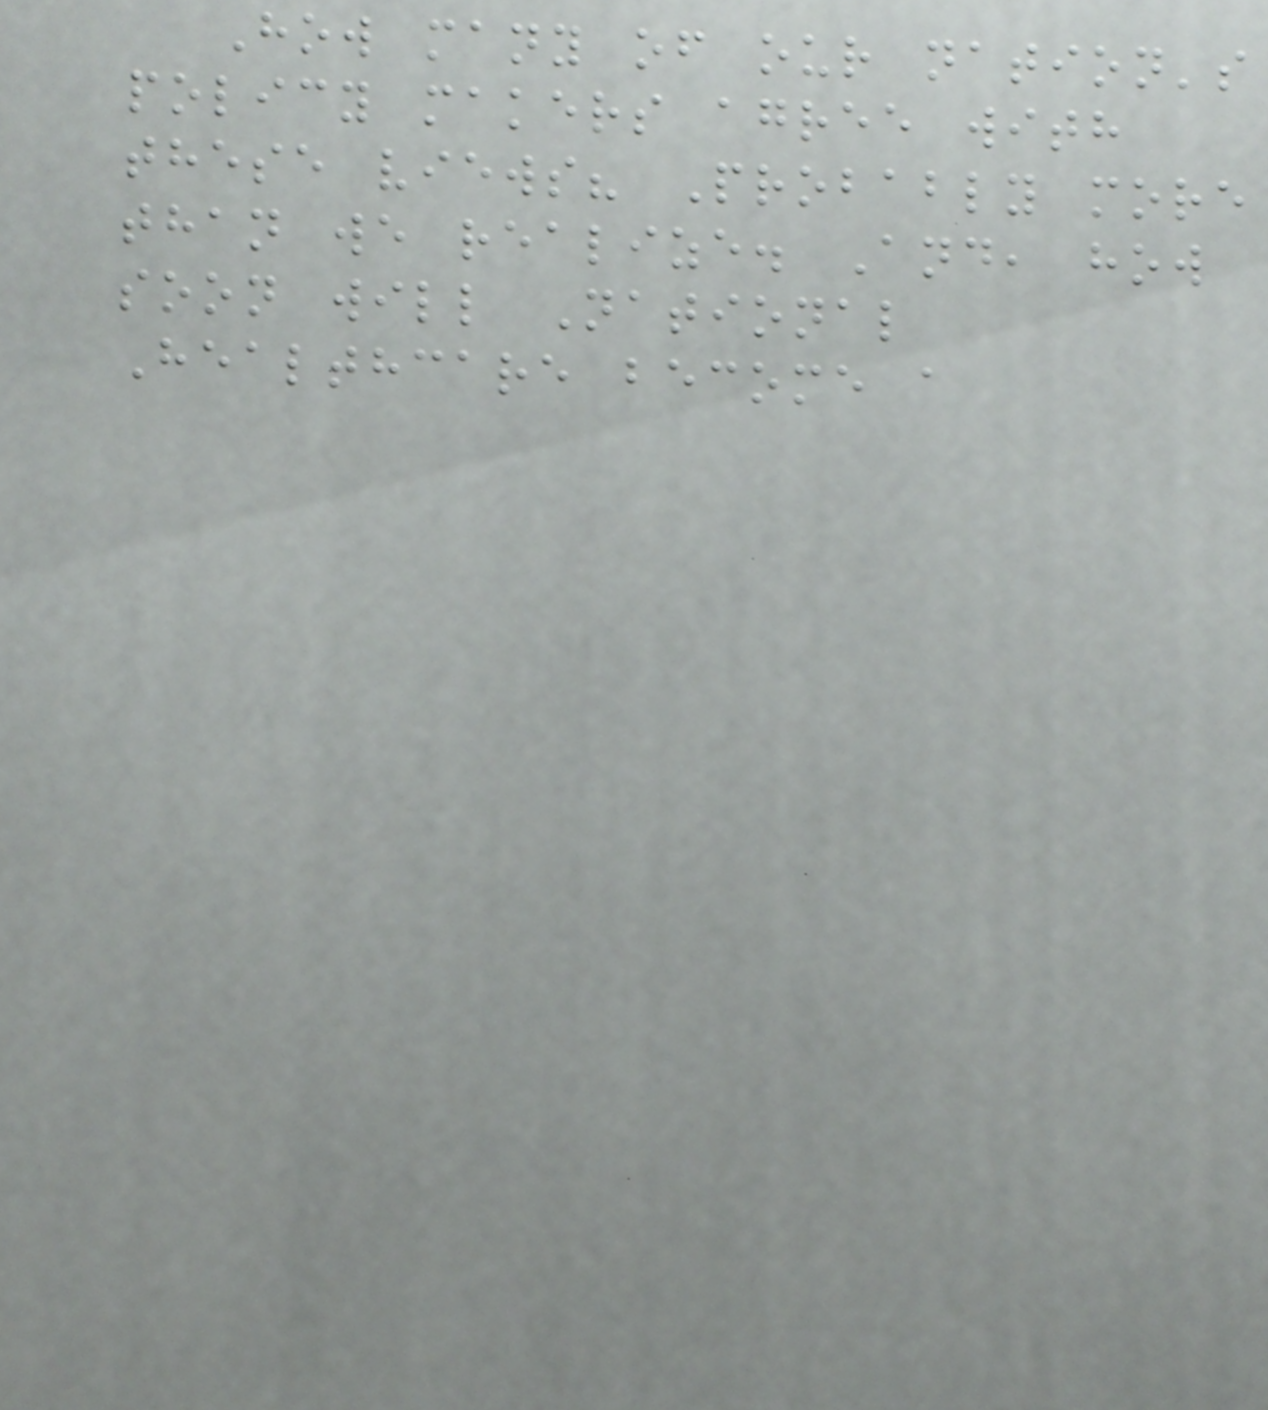How many of our nation's
policy makers agree with
these views? Probably more
than we realize. And, how
soon will National
Healthcare become a
